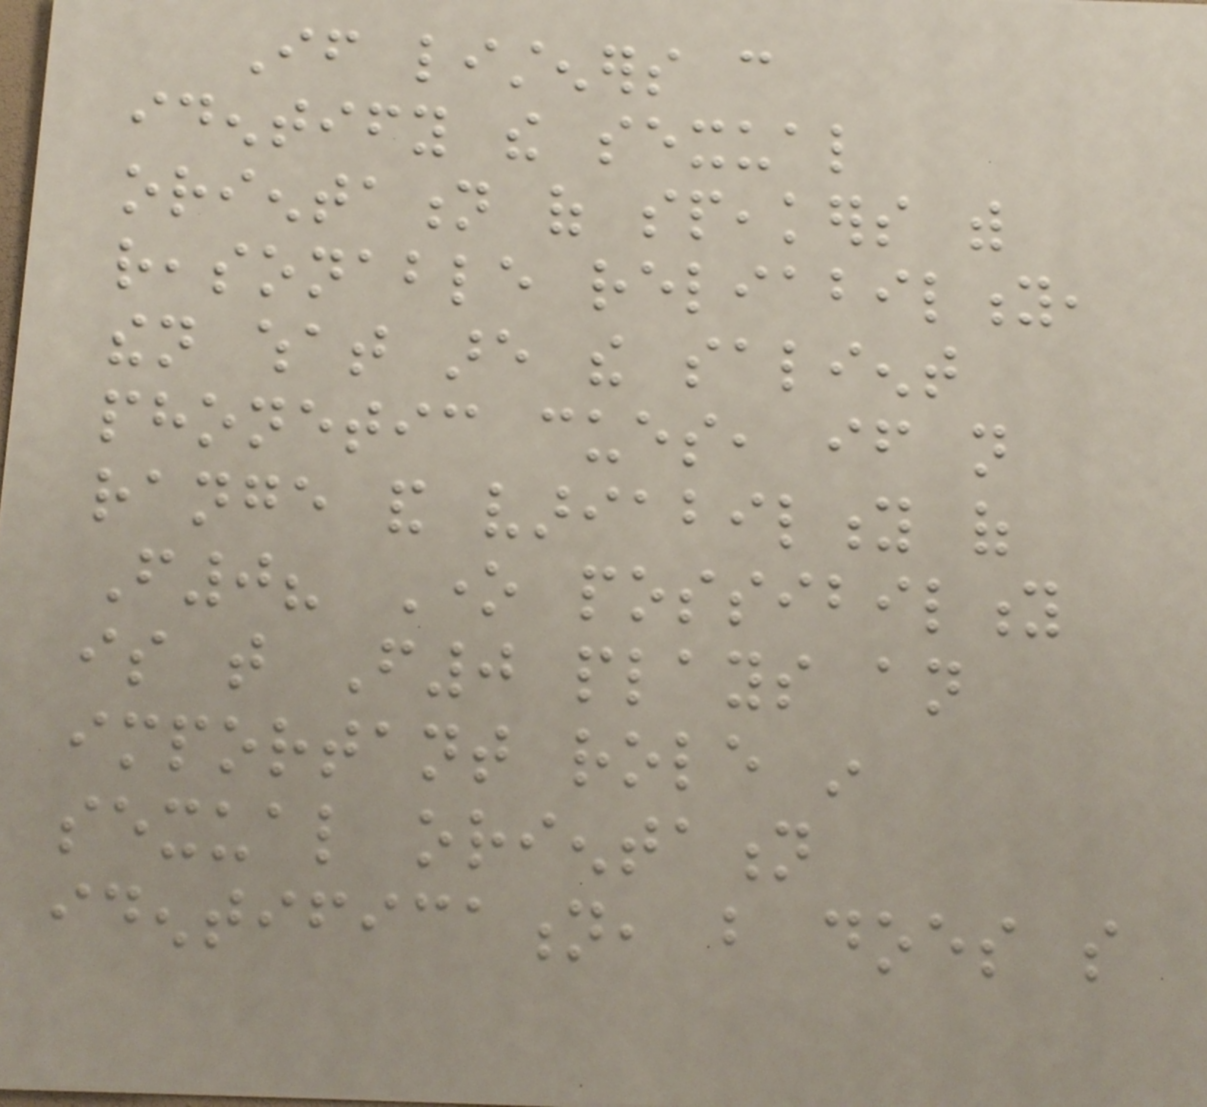If listeners can
identify the sexual
orientation of speakers with
reasonable reliability,
then what are the salient
phonetic cues, if not
range and variability of
F0? One possibility
is that F0 plays an
important role in
sexual orientation
identification, but does so
